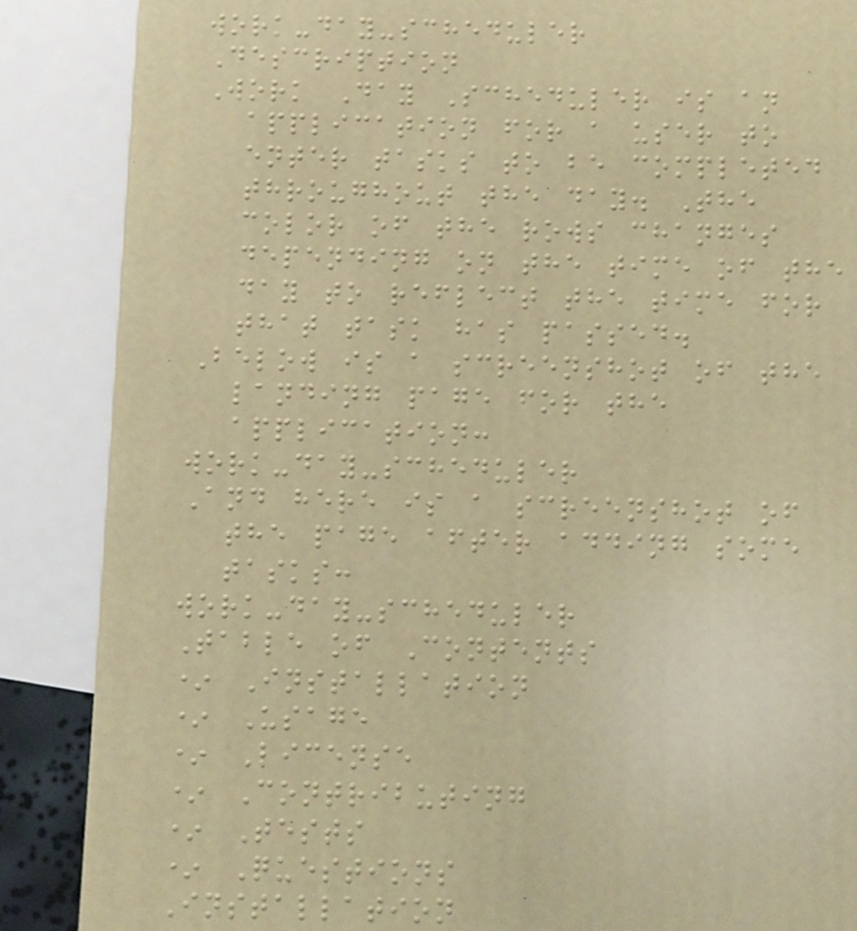work-day-scheduler
Description
Work Day Scheduler is an
application for a user to
enter tasks to be completed
throughout the day. The
color of the rows changes
depending on the time of the
day to reflect the time for
that task has passed.
Below is a screenshot of the
landing page for the
application:
work-day-scheduler
And here is a screenshot of
the page after adding some
tasks:
work-day-scheduler
Table of Contents
* Installation
* Usage
* License
* Contributing
* Tests
* Questions
Installation
